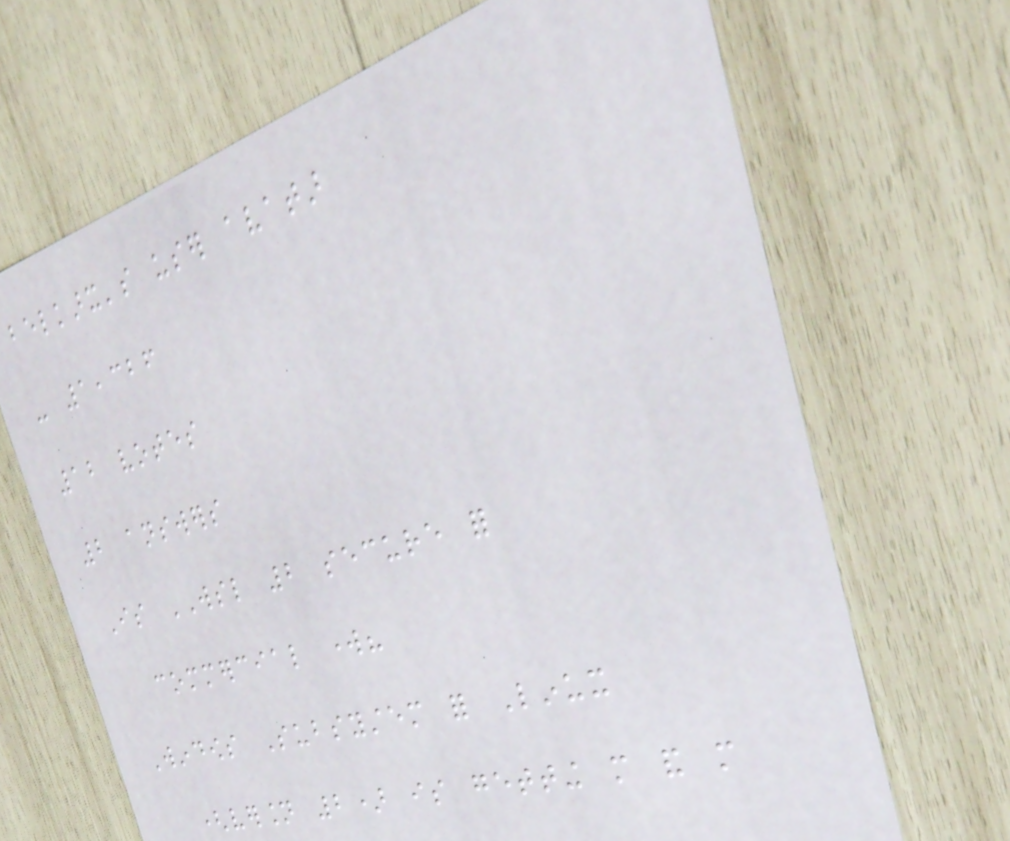belkarx's user avatar
- 1,326
12 votes
2 answers
Is WSL 2 secure for
commercial work?
Windows Subsystem for Linux
(version 2) is getting more and more
